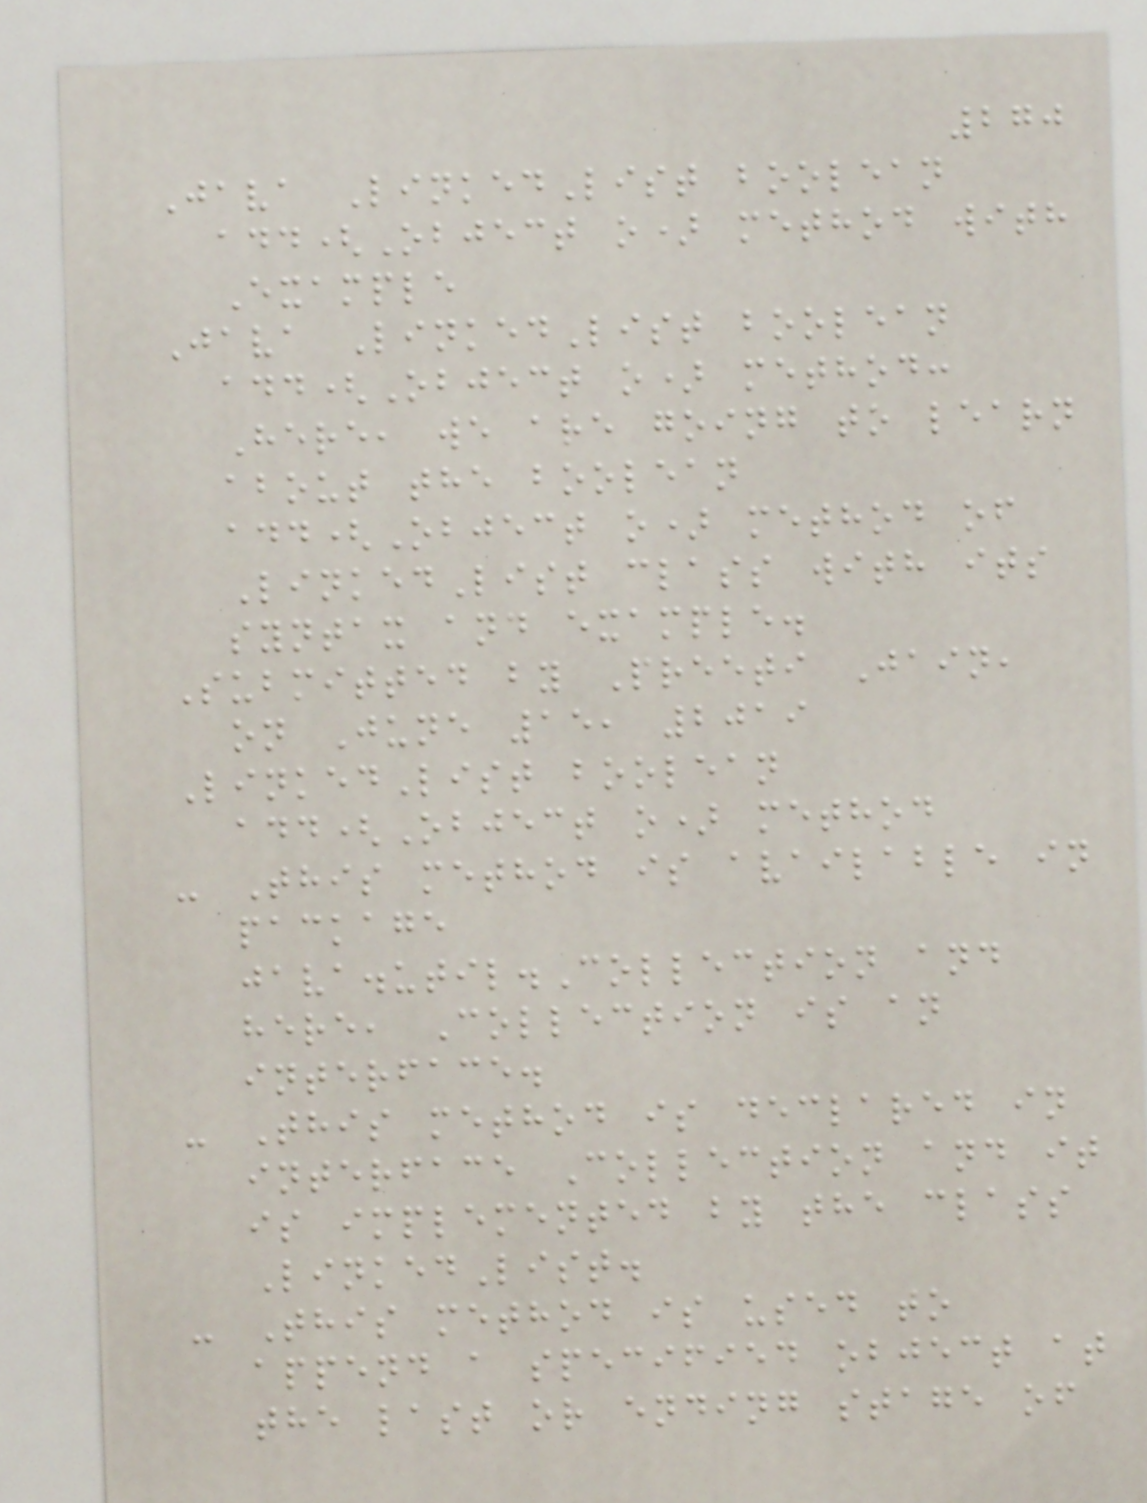270
Java LinkedList boolean
add(Object o) method with
Example
Java LinkedList boolean
add(Object o) method:
Here, we are going to learn
about the boolean
add(Object o) method of
LinkedList class with its
syntax and example.
Submitted by Preeti Jain,
on June 15, 2019
LinkedList boolean
add(Object o) method
- This method is available in
package
java.util.Collection and
here, Collection is an
interface.
- This method is declared in
interface Collection and it
is implemented by the class
LinkedList.
- This method is used to
append a specified object at
the last or ending stage of
